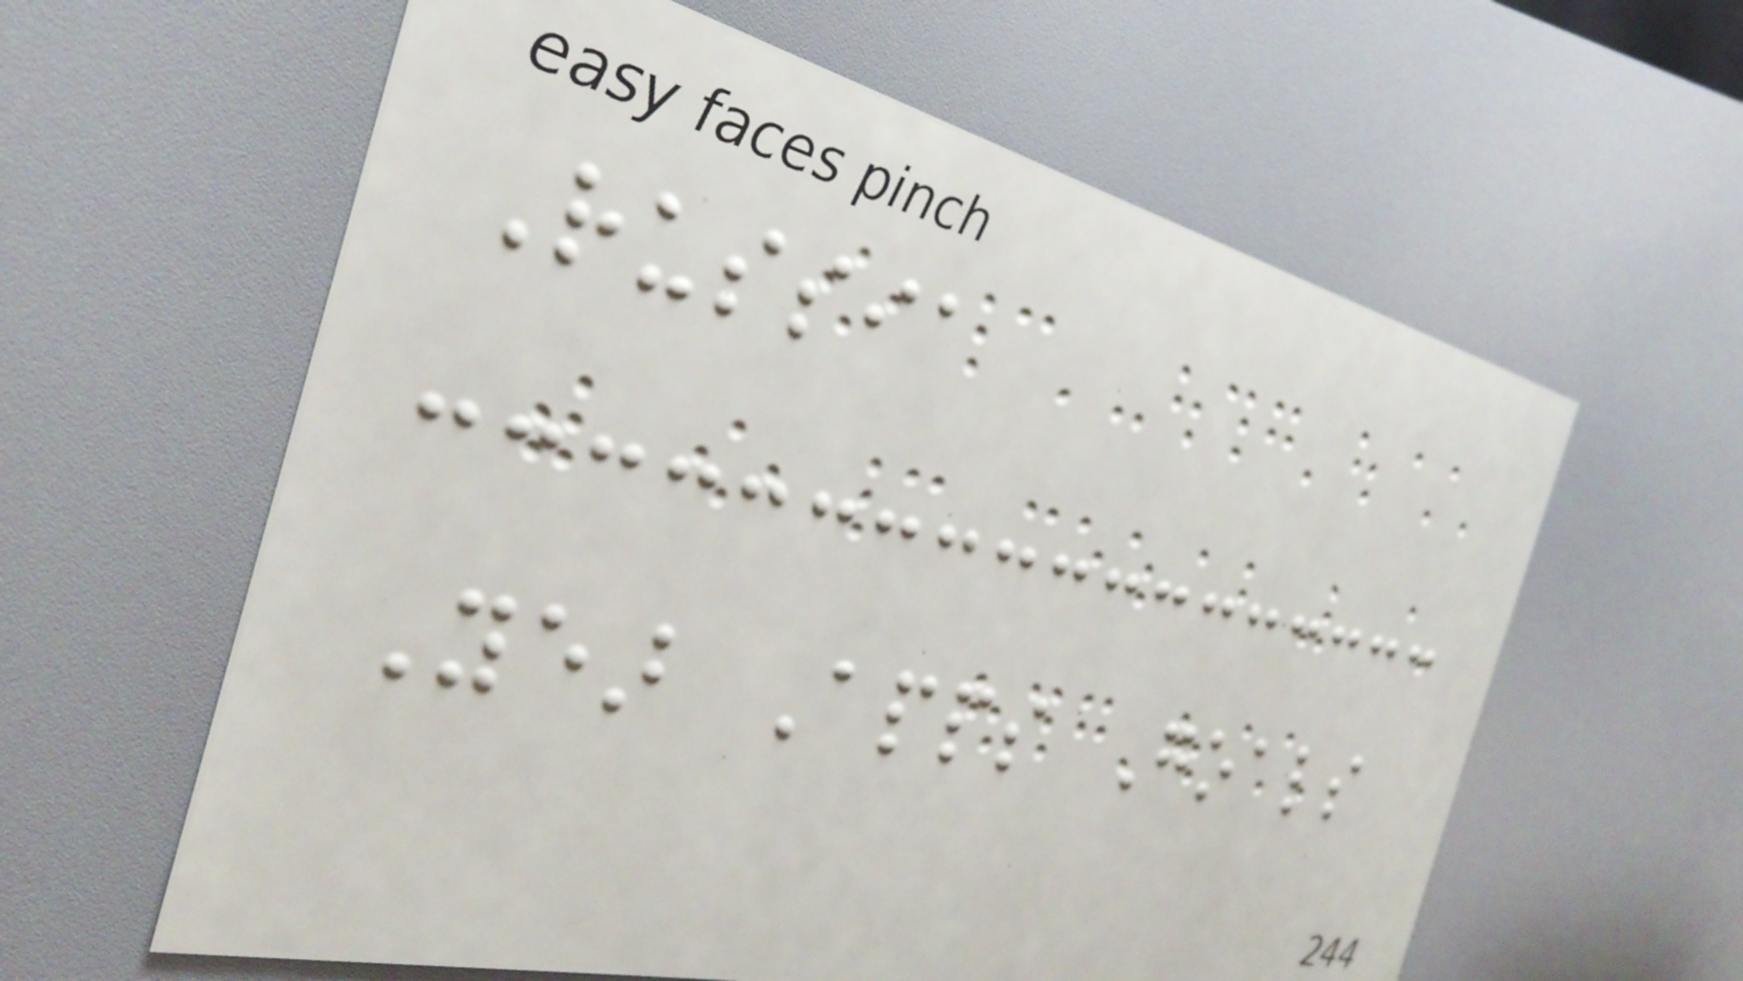Russia
Year Apps Goals
